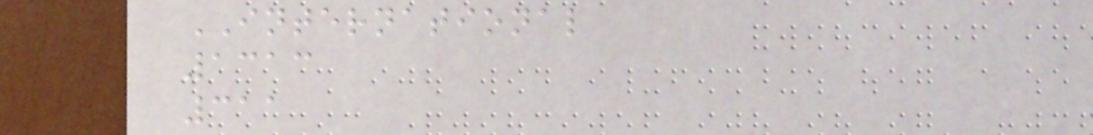INTERNATIONAL
1313
311
